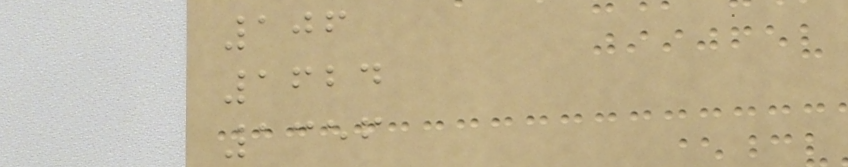106
1624
1356
